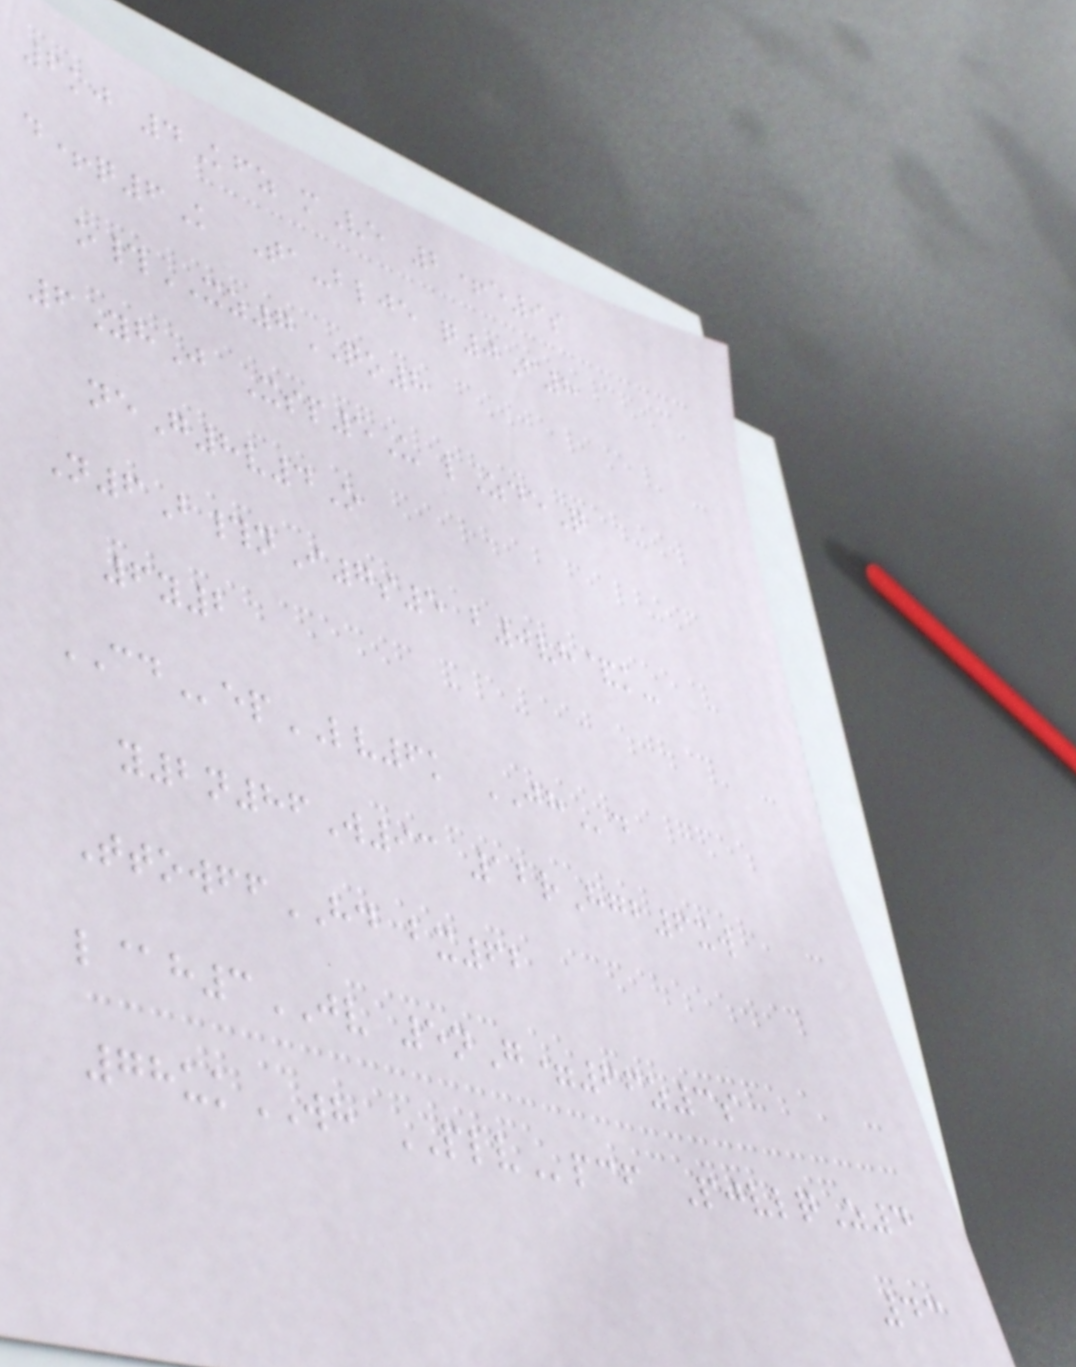6kj 4Kfz mVe 2+e9s
d+q6K Ta-blje q0F8
o#XZ7QO8
6YhJ Xsp5U lZdeQ
neG8v4O
N6B#nI7s5 b0vh&k-
6y2
CDepLV6k JHd
y2n86W93 12rHgb6xw
TtowffHD bx62
l@h3JV 5nG=66z3s
78ukWH PLVpcf PjvlqZ4
43
